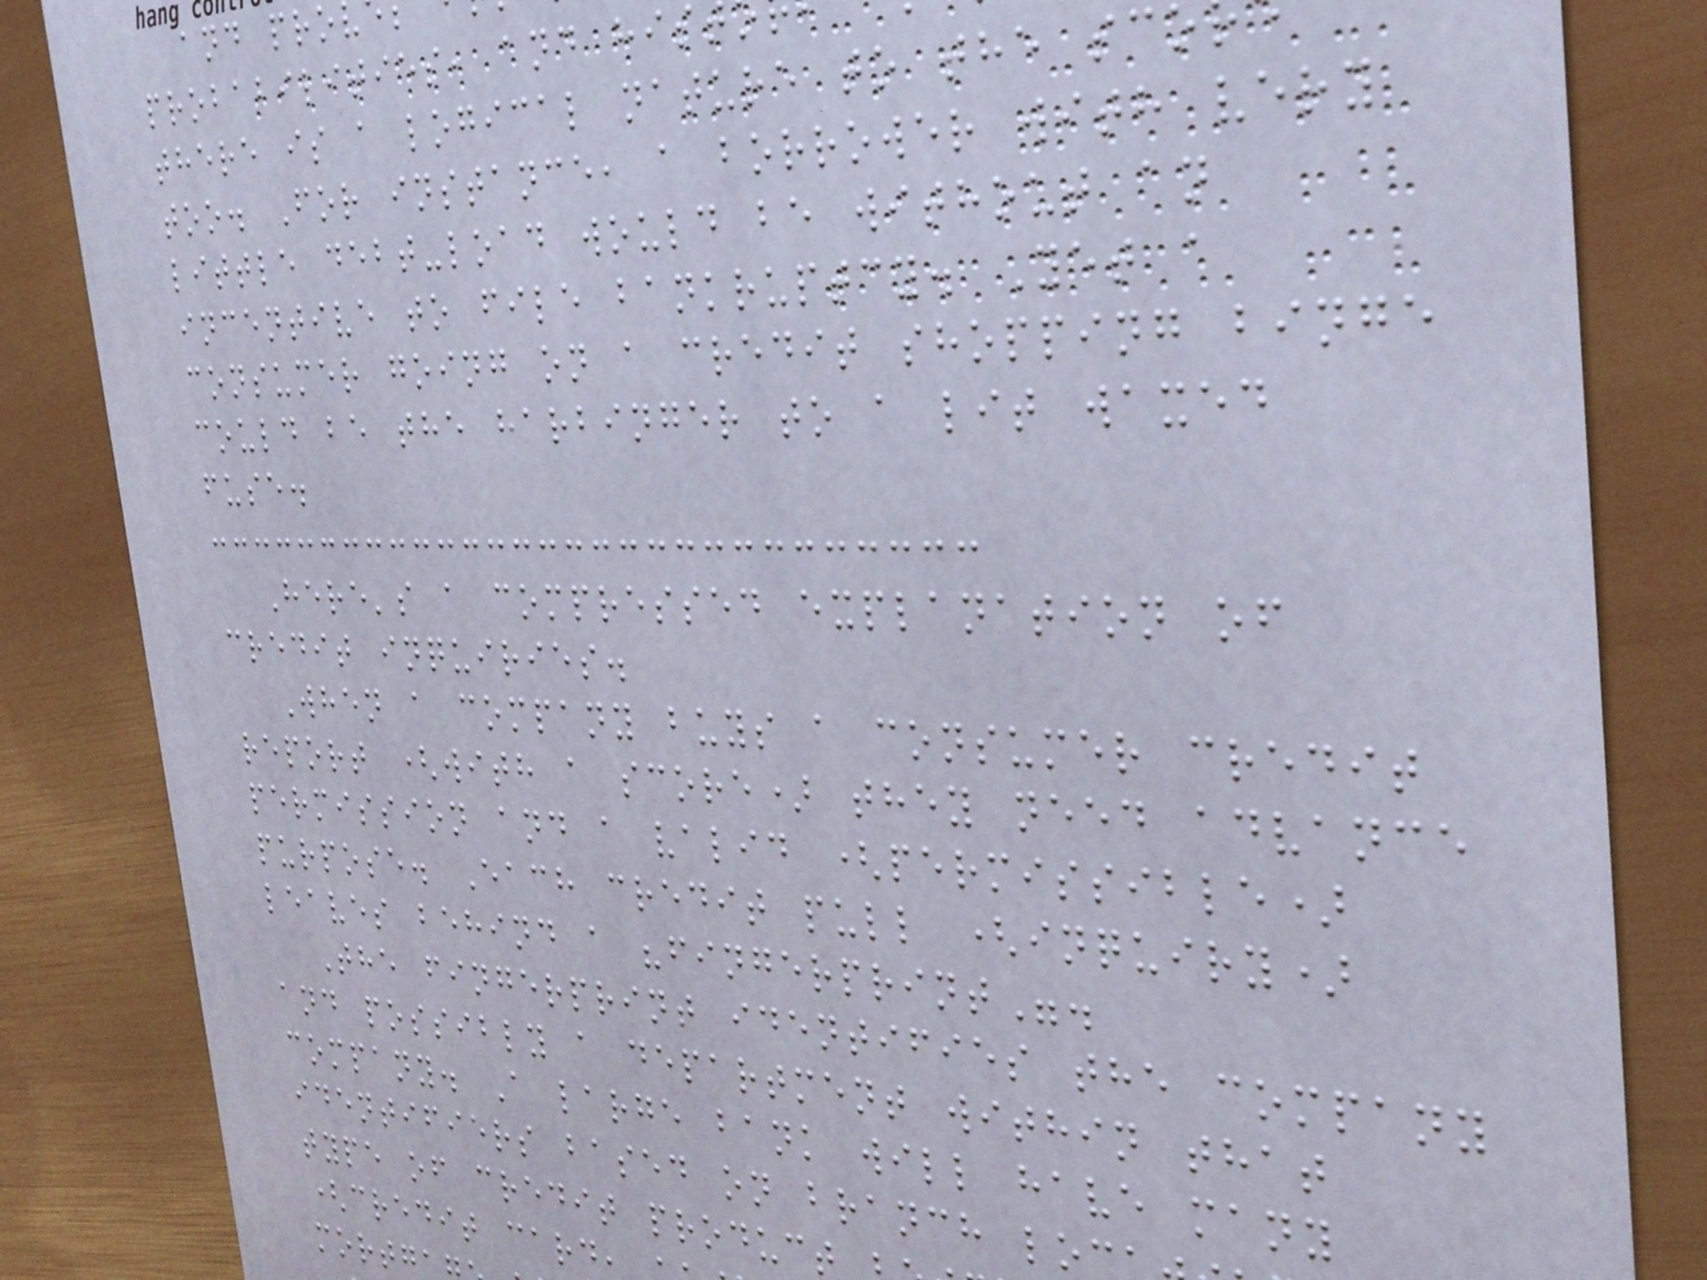probabilities, and hist
there is a logical nature to the sco
too. For instance, a borrower with very
little debt-load would be without an
incentive to file bankruptcy. Yet a
consumer going on a credit shopping binge
could be the harbinger to a lit waxed
fuse.
Here's a compressed explanation of
credit inquiries.
When a company buys a consumer credit
report (with a score) they need advance
permission and a valid (permissible)
purpose. Each credit pull (inquiry)
leaves behind a "fingerprint".
The fingerprint identifies the company
and possibly a department within that
company. A large bank will have many
identifiers based on branch lo
type of credit product
(credit card,
